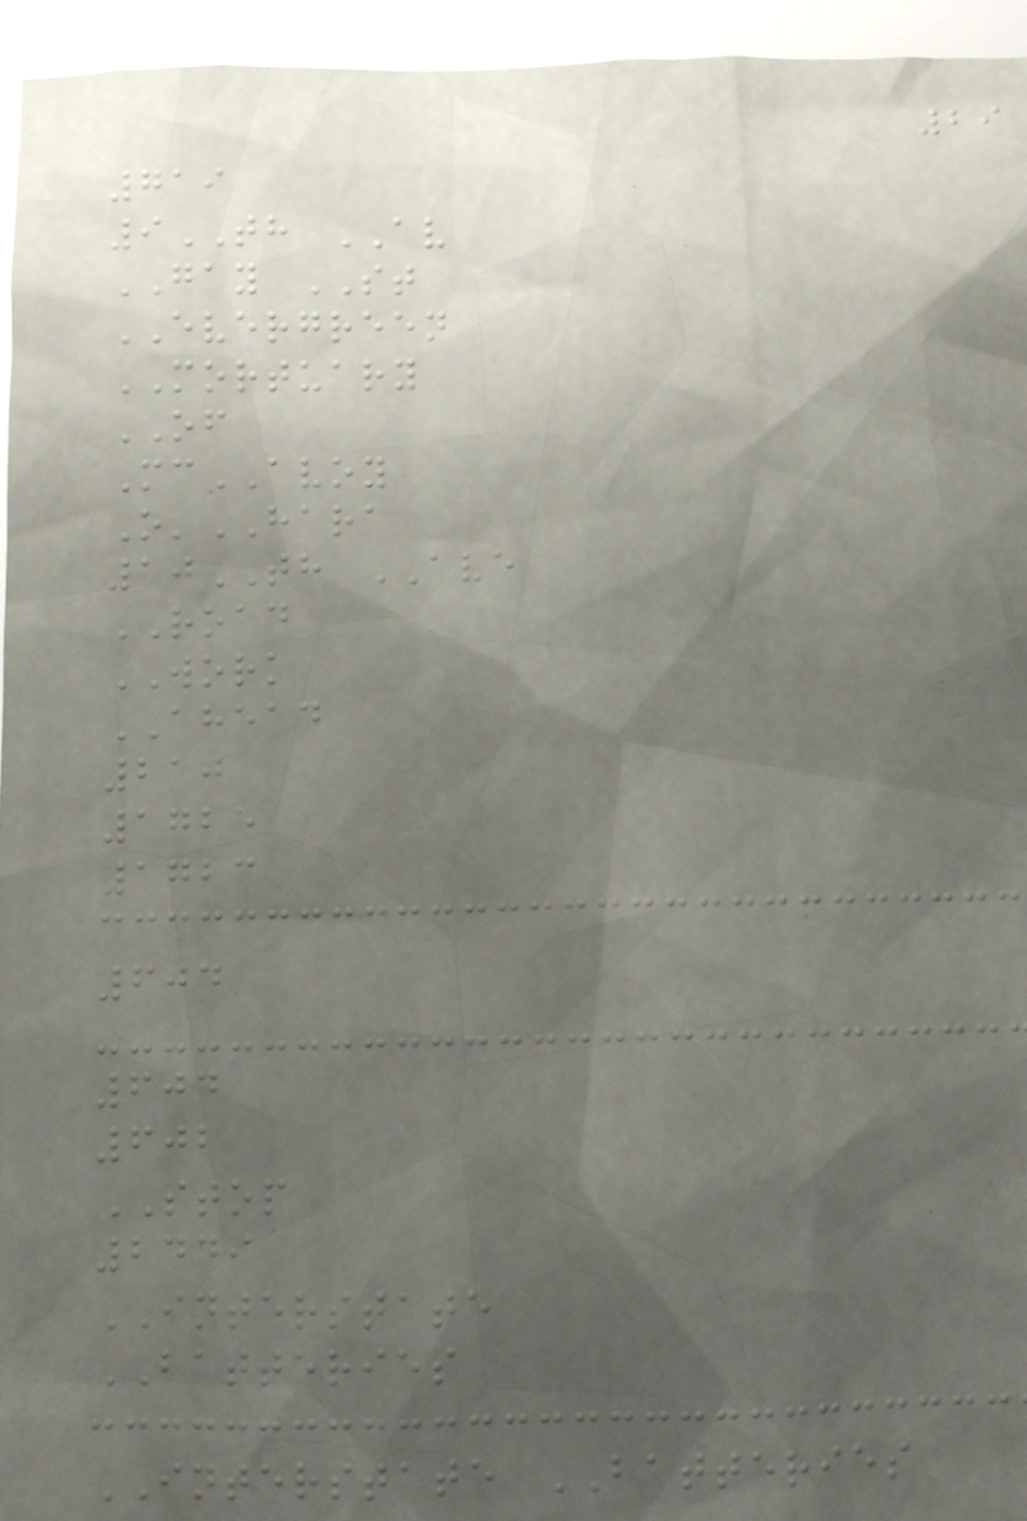29
719
9TH AV
GAY ST
EVERGREEN
MORTUARY
OF
McAVOY
O'HARA
10TH AVE
ROAD
WORK
AHEAD
210
1725
1723
604
604
602
STOP
2449
INTERSTATE
BATTERIES
INTERSTATE BATTERIES
